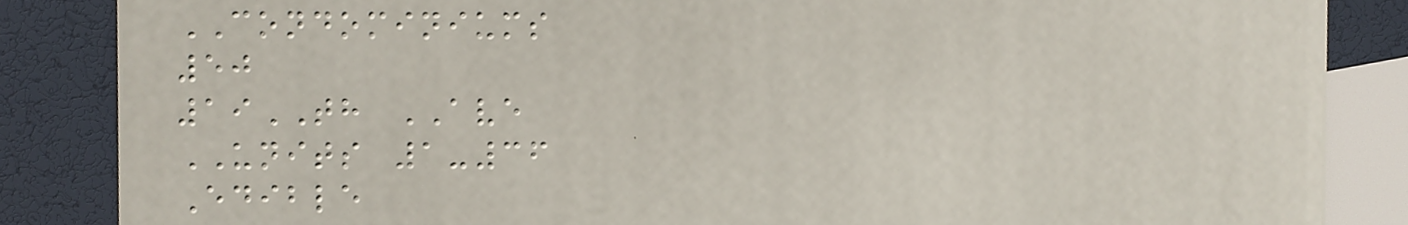CONDOMINIUMS
50
19TH AVE
UNITS 1-36
Edible
